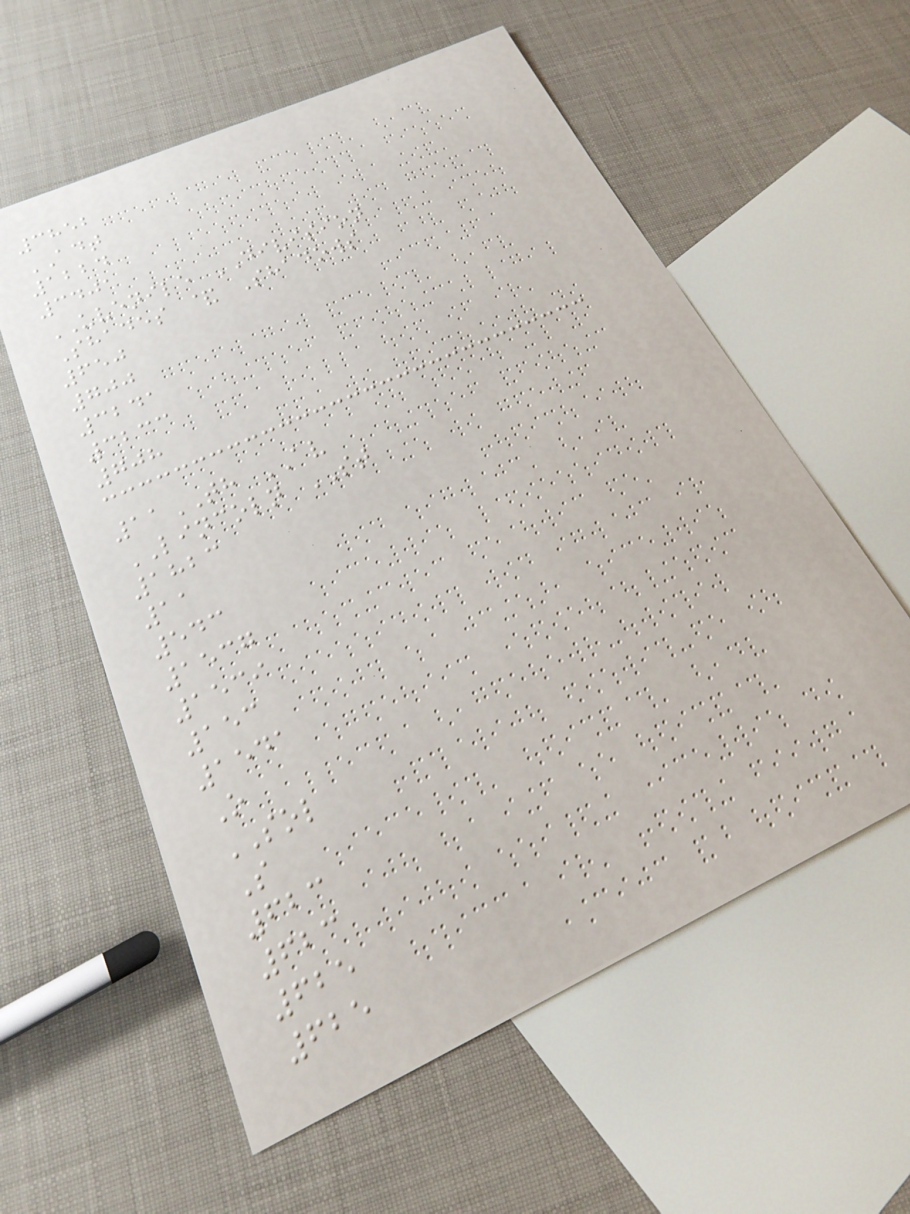3852
ADT
1224
3401
UVENILE DIVISION
Shades & Shadows
650
700
3241
3233
708
11TH AV
LINCOLN ST
1823
11
543
1537
1539
153
1541
O
SOL
S
623
623
625
625
